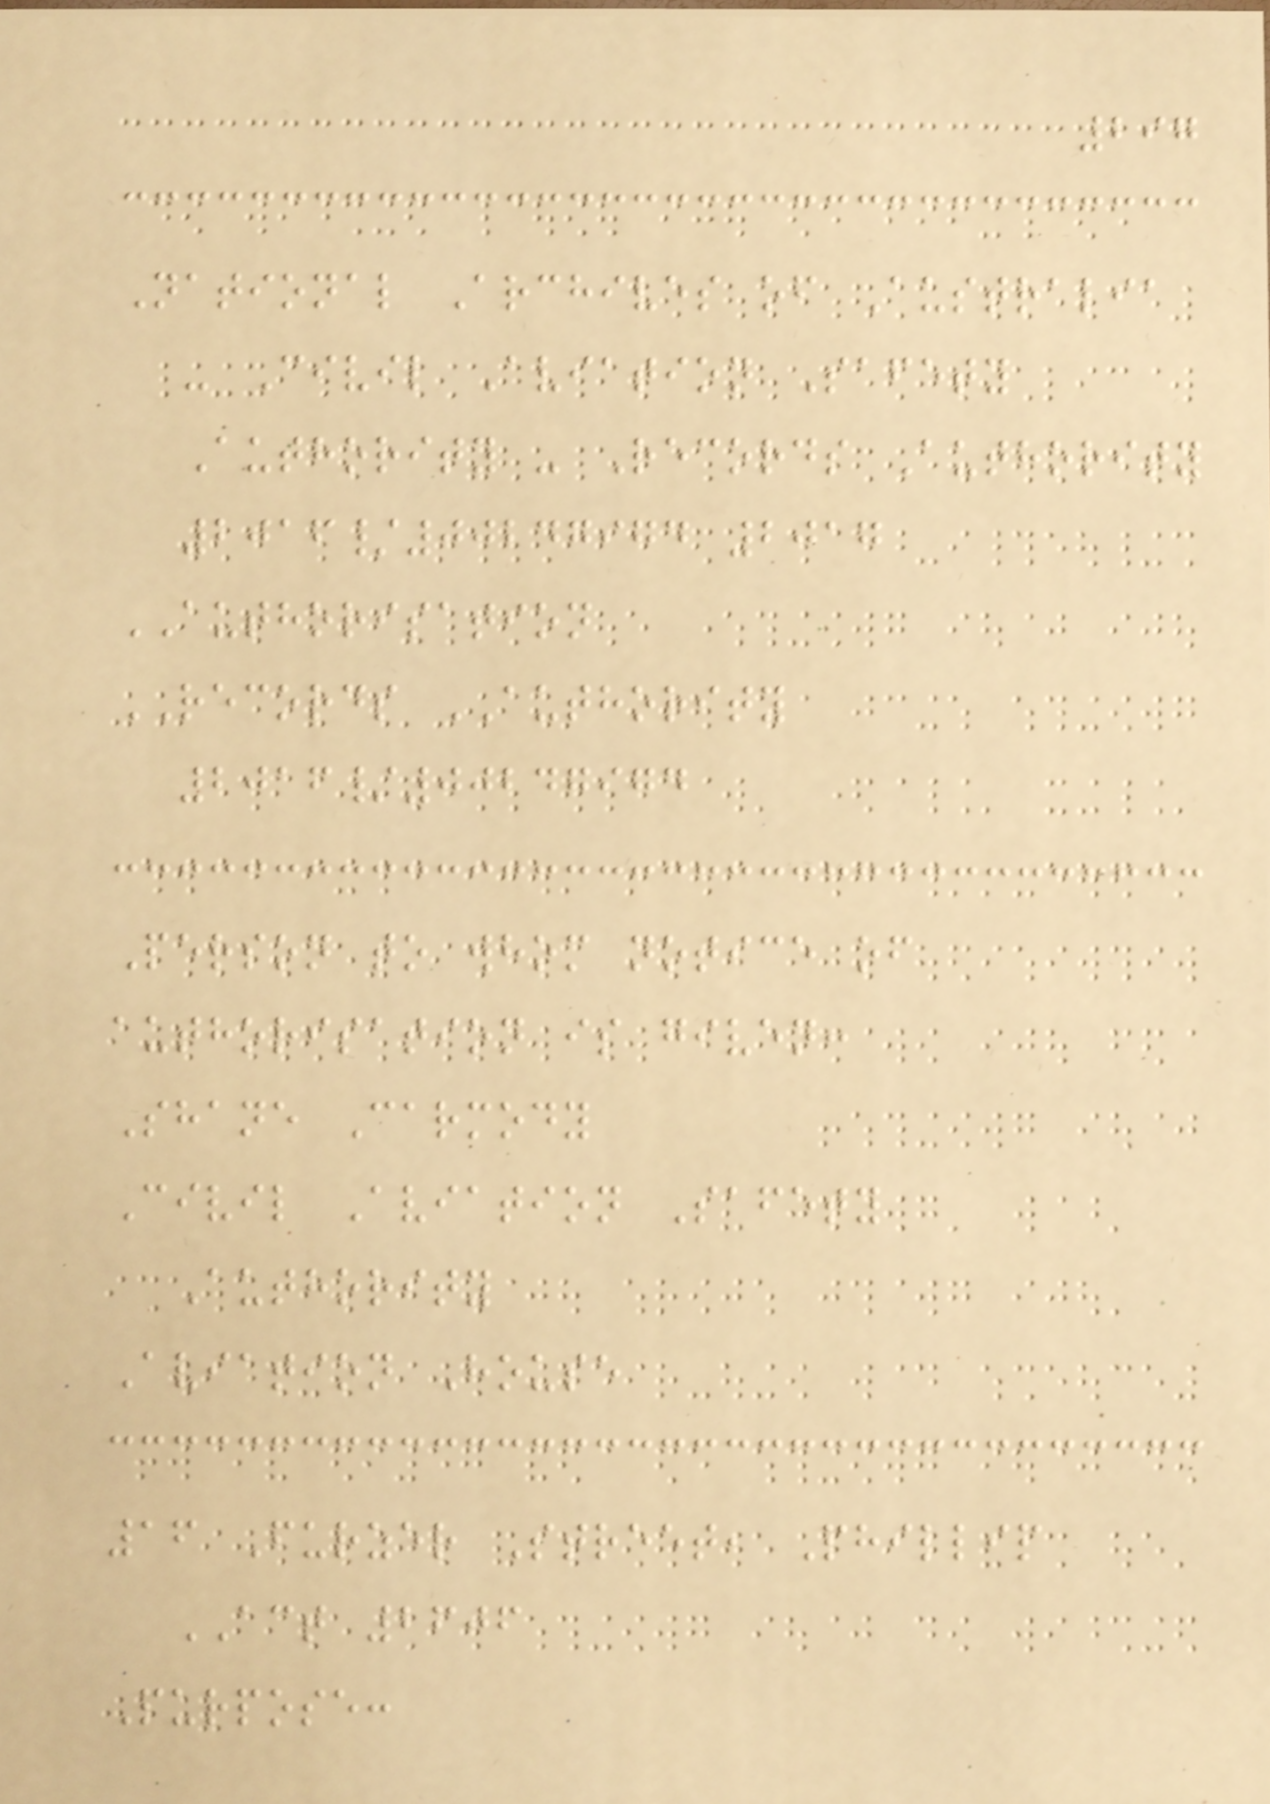297
National Archives of Australia
- Civil Aviation Safety
Authority - Records Authority
2016/00247974 2017
AUTHORISATION
RECORDS AUTHORITY
2016/00247974
Person to whom notice of
authorisation is given:
Shane Carmody
Civil Aviation Safety
Authority
Aviation House
16 Furzer Street, Phillip
ACT 2606
Purpose:
